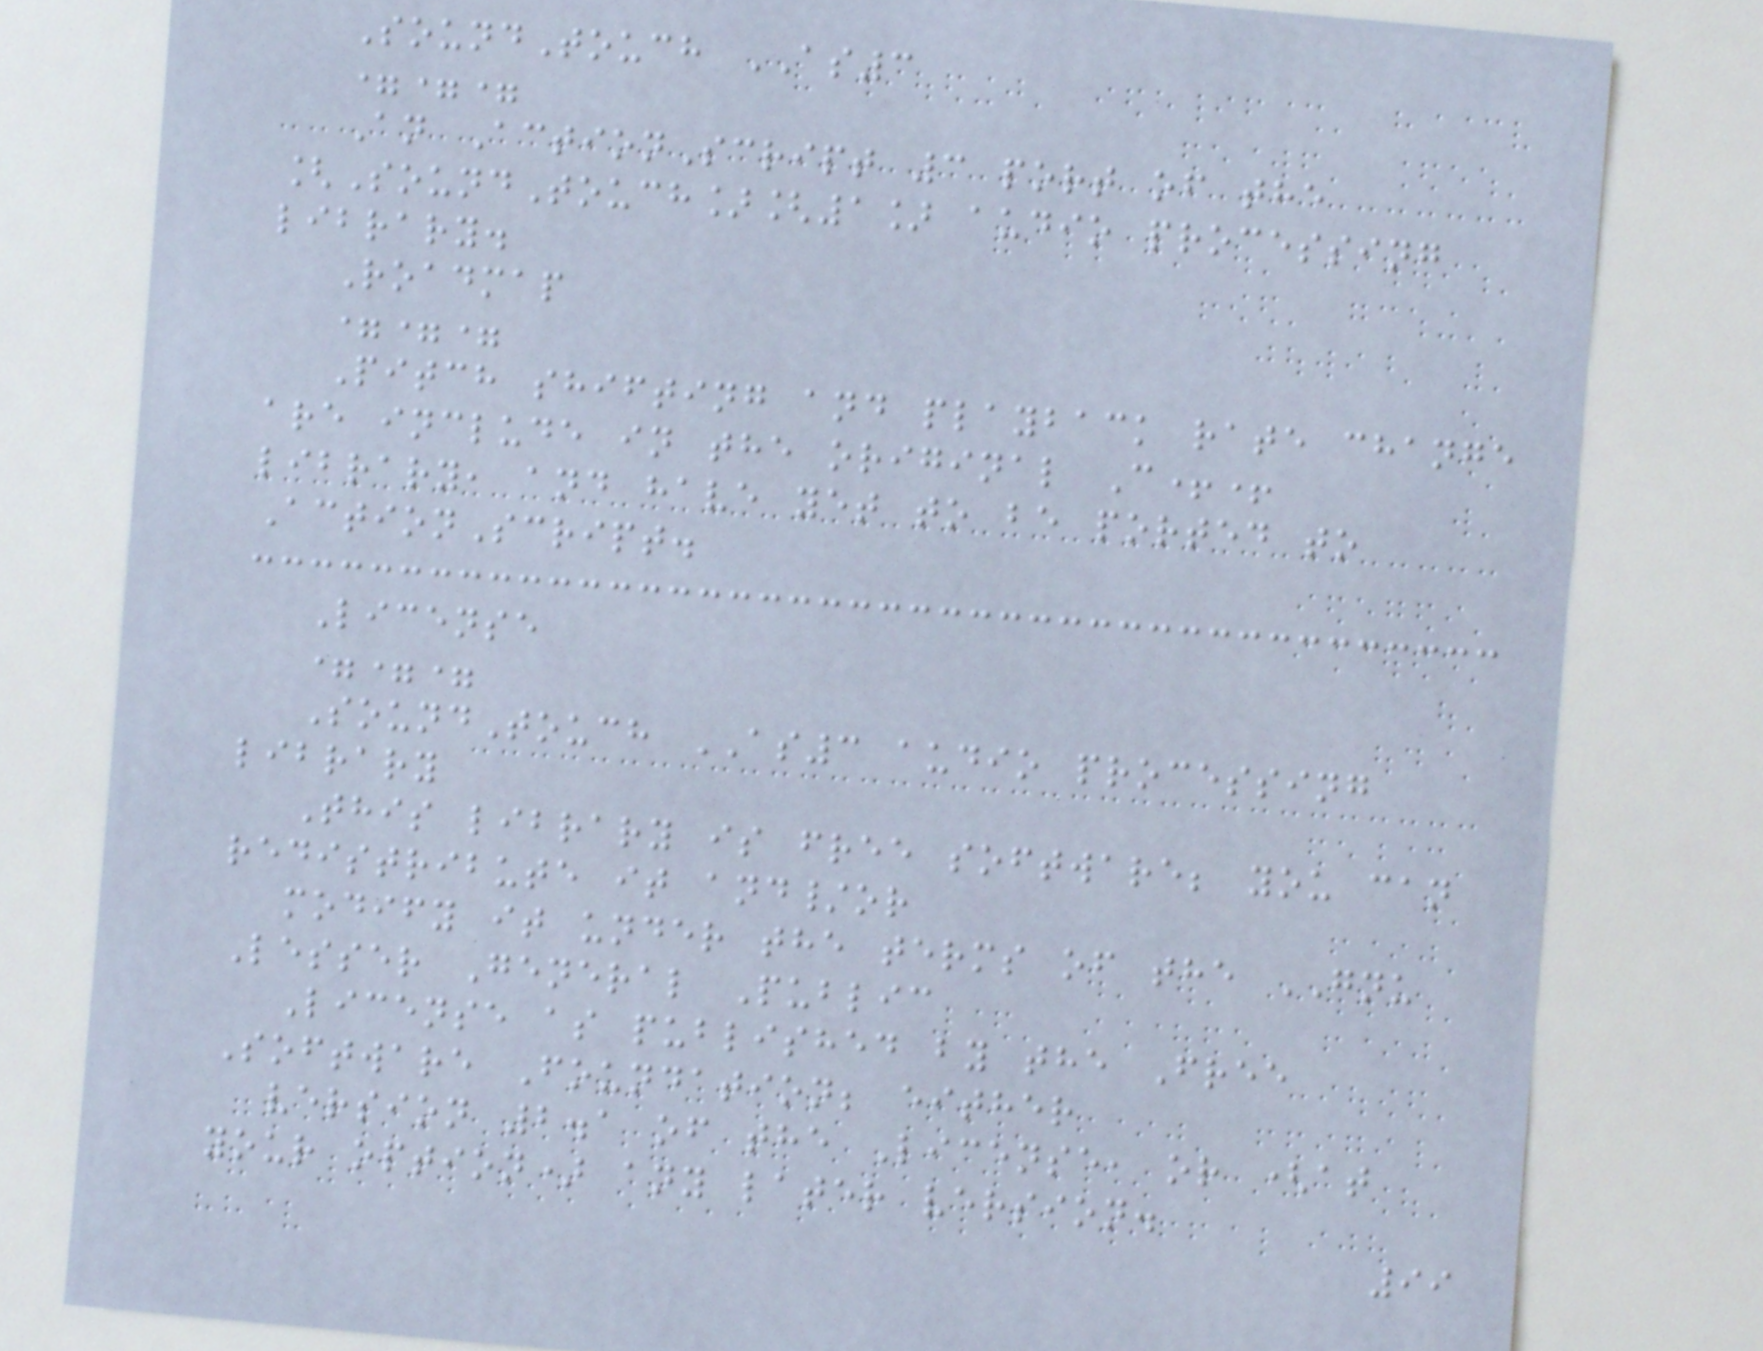SoundTouch AS3
===
An ActionScript 3 port of the
[SoundTouch][1] audio processing
library.
Roadmap
===
Pitch shifting and playback rate change
are include in the original C++
library, and have yet to be ported to
ActionScript.
License
===
SoundTouch AS3 audio processing
library
This library is free software; you can
redistribute it and/or
modify it under the terms of the GNU
Lesser General Public
License as published by the Free
Software Foundation; either
version 2.1 of the License, or (at
your option) any later version.
99
